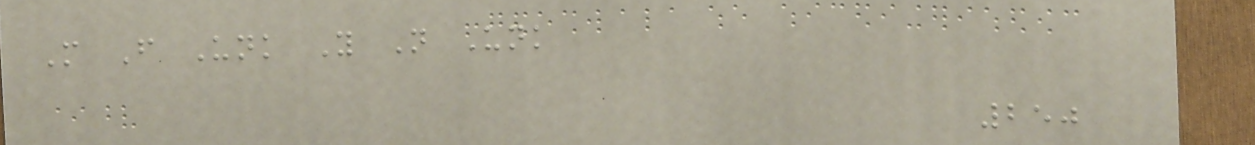M F Unk Y N Unk
250
